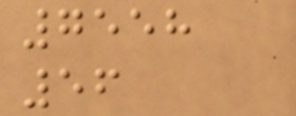7558
56
